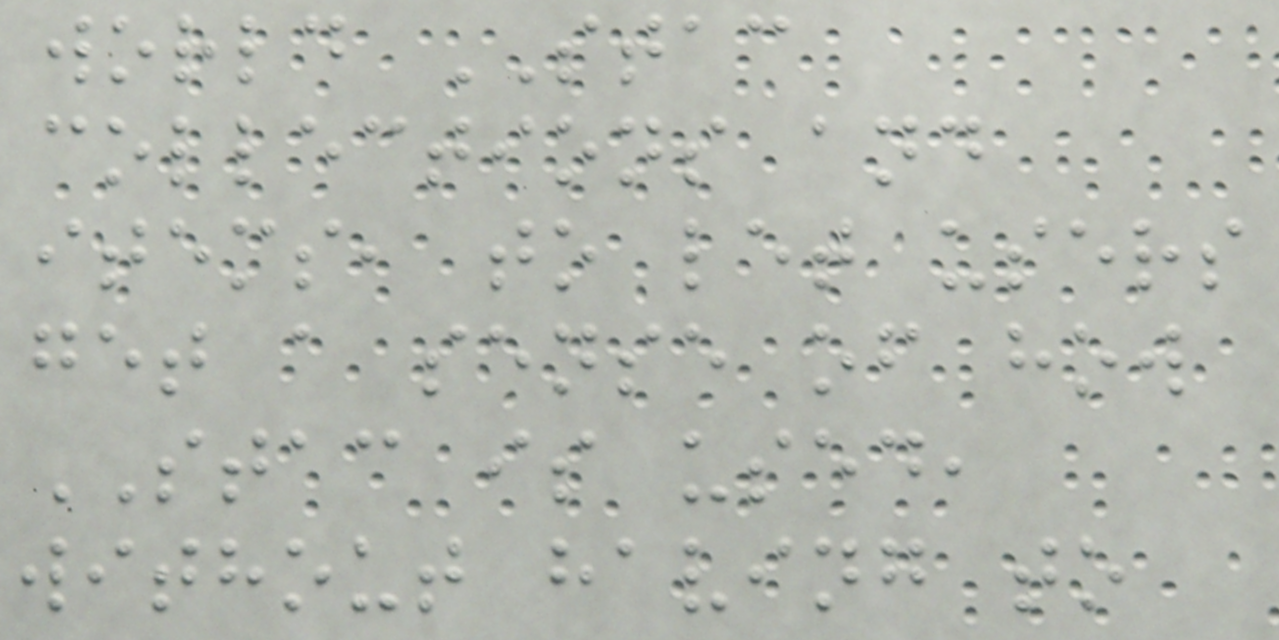world STAC
collections and
items, to let users
get a sense of how
STAC is used,
without having to
